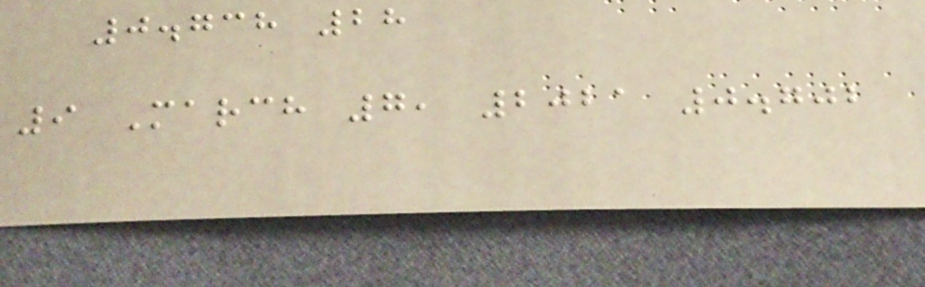0.738 28
9 March 7, 2021 0.702
